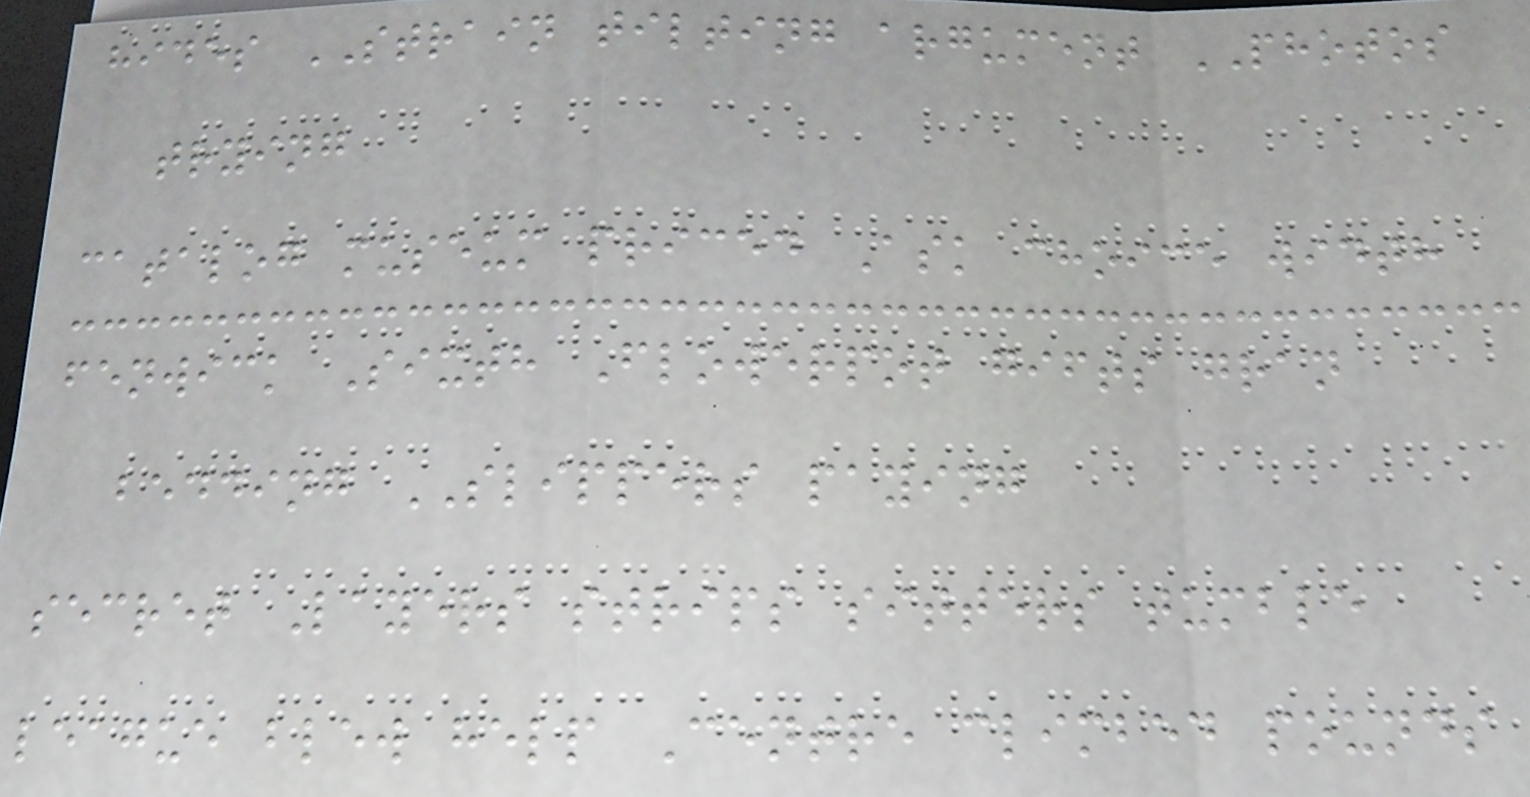hides STRAIN tilting argument PHOTOS
trying
catalog museum priced Ask choice width
fenwick Sixth Flowerpot gifts gran
bedding SLIPPERS paying
secret Layers strips sitters tumble
league blew help Centre climbed pounds
